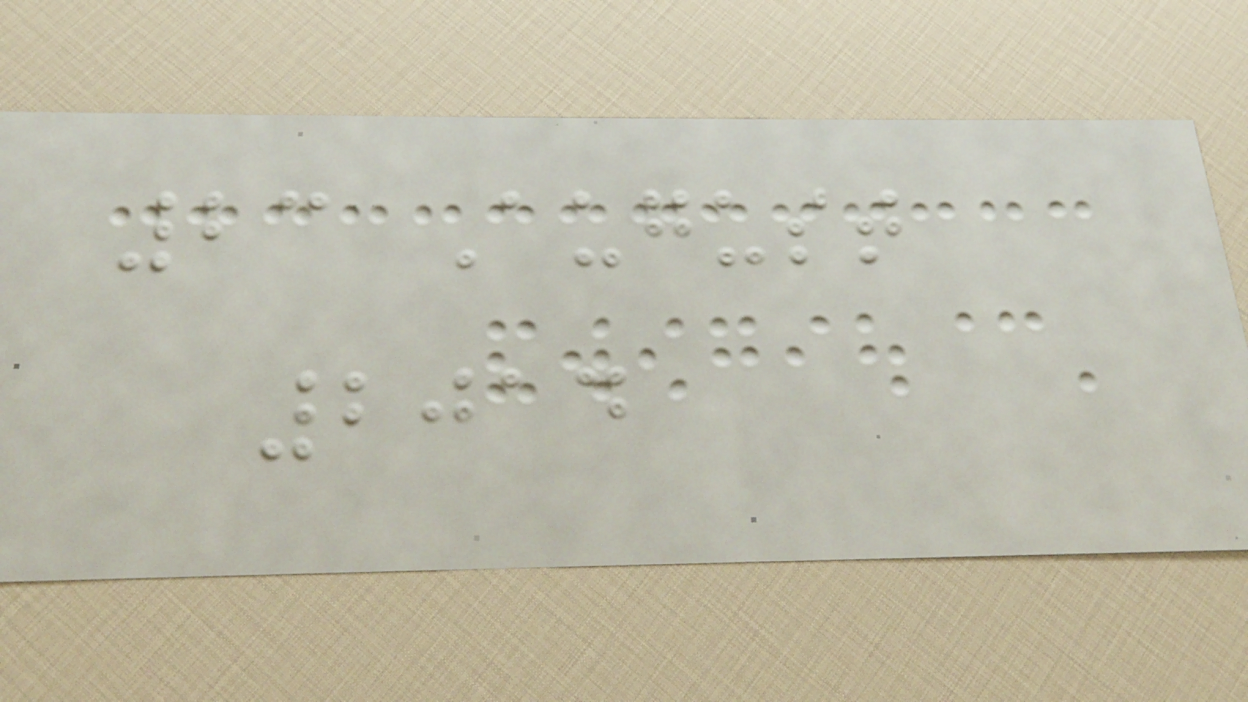23 August
2014
